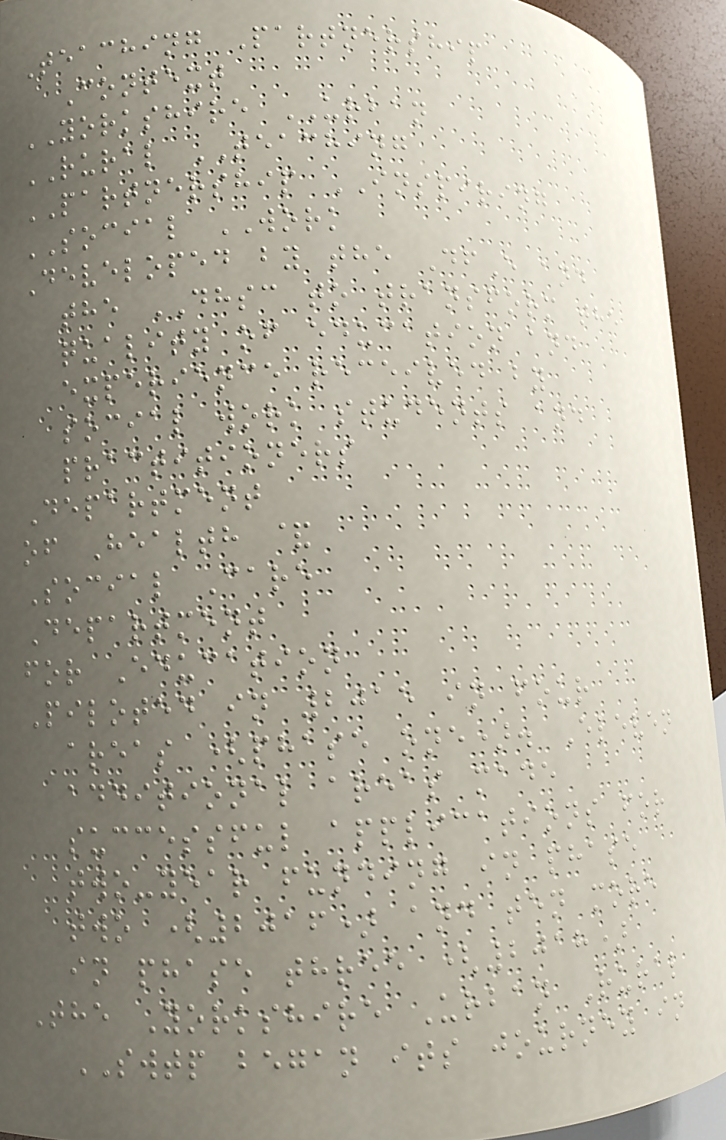Teaching Partnership
Context
YORKSHIRE URBAN
RURAL TEACHING
PARTNERSHIP INSPIRING
SOCIAL WORK
Developed by the DfE and
the DHSC to transform the
quality of education and
experience received by
social work students and
practitioners
Department
of Health &
Social Care
Department
for Education
Piloted in 2015 in four
areas (phase one). Eleven
additional areas made
successful applications for
two-year funding in phase
two (2016) and ten more
in phase three (2018)
The Yorkshire Urban Rural
SWTP began its journey in
